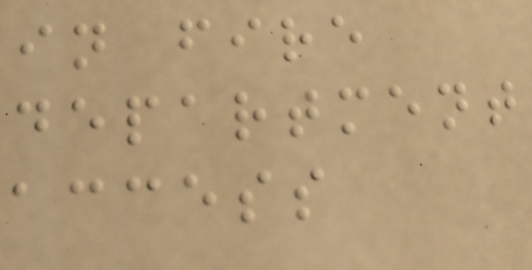in fire
department
access
